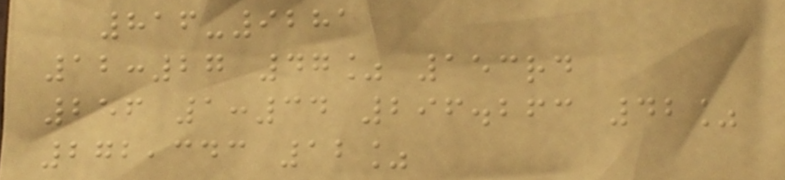816-9281
12:27 47% 153rd
256 1:34 296.263 42%
272,343 12%
